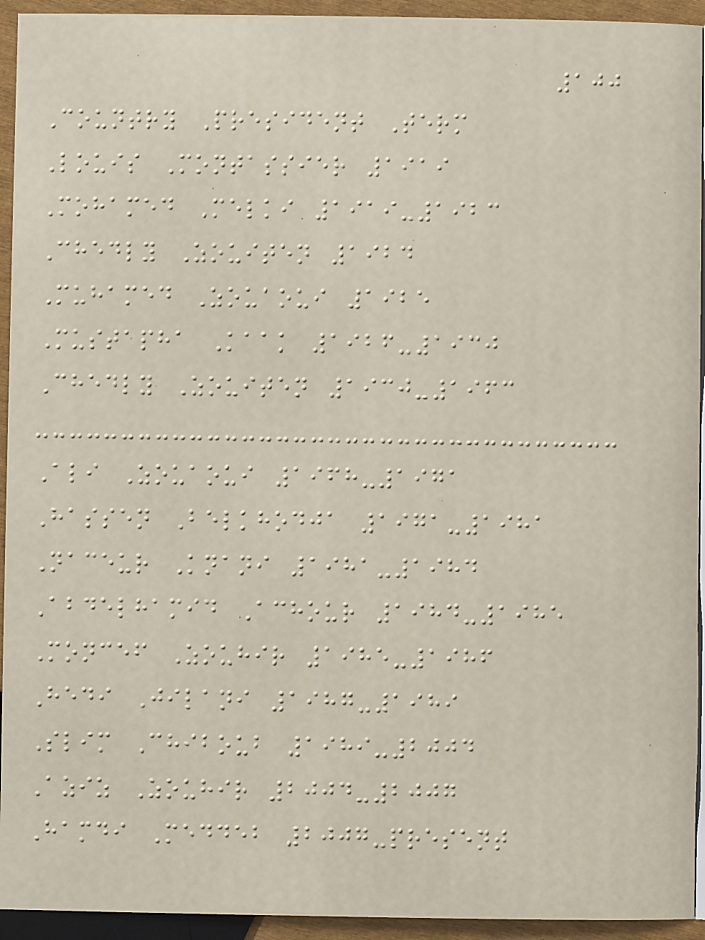100
Country President Term
Louis Montassier 1919
Mohamed Melki 1919-1923
Chedly Zouiten 1924
Muhamed Zouaoui 1925
Mustapha Kaak 1926-1930
Chedly Zouiten 1930-1963
Ali Zouaoui 1968-1971
Hassen Belkhodja 1971-1981
Naceur Knani 1981-1984
Abdelhamid Achour 1984-1985
Moncef Zouhir 1985-1986
Hedi Jilani 1987-1989
Slim Chiboub 1989-2004
Aziz Zouhir 2004-2007
Hamdi Meddeb 2007-present
